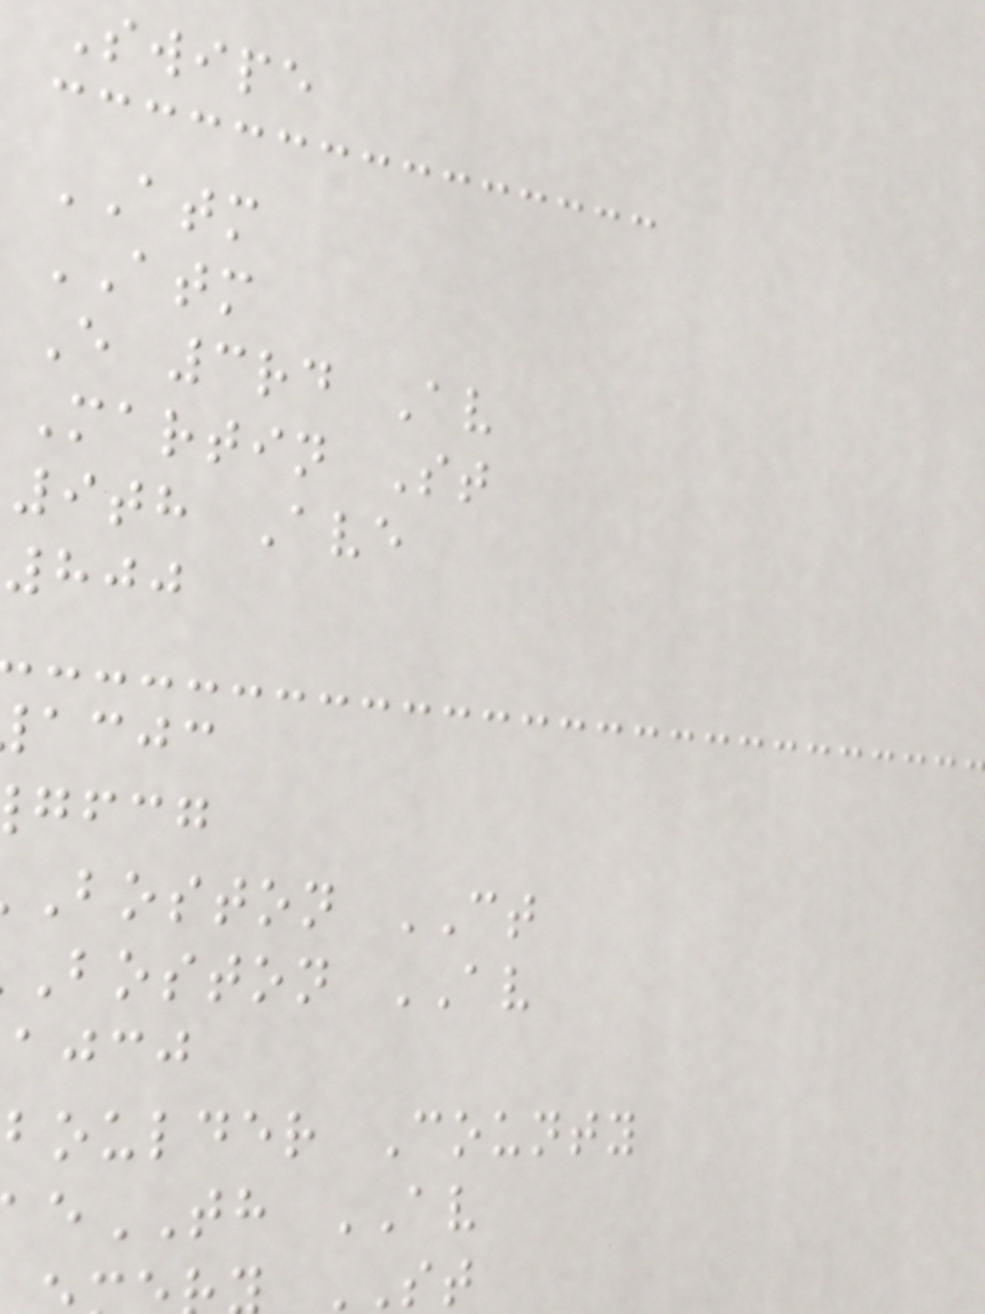Swipe
ATM
ATM
E 3rd Av
Martin St
9th Ave
800
acjc
gfcg
boston CT
boston AV
ajcj
boulder County
TH AV
ST
